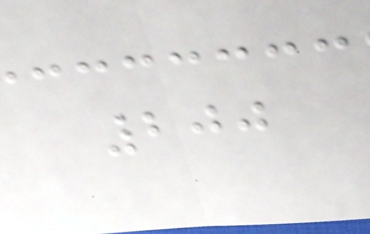200
